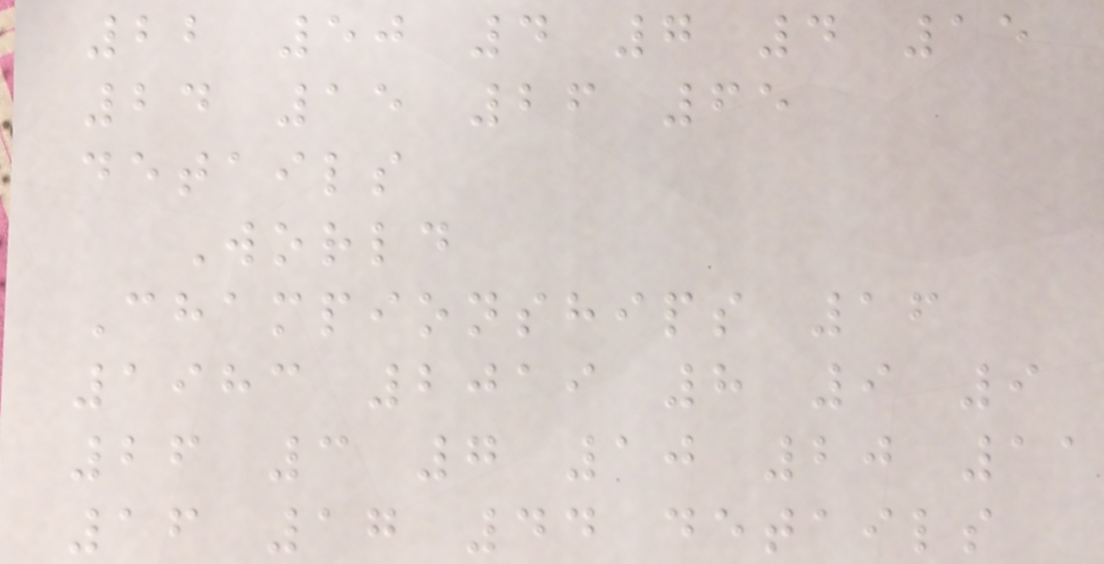22 50 4 7 4 15
24 15 26 65
details
World
Championships 16
1983 2019 8 9 9
26 3 7 10 20 11
16 17 44 details
